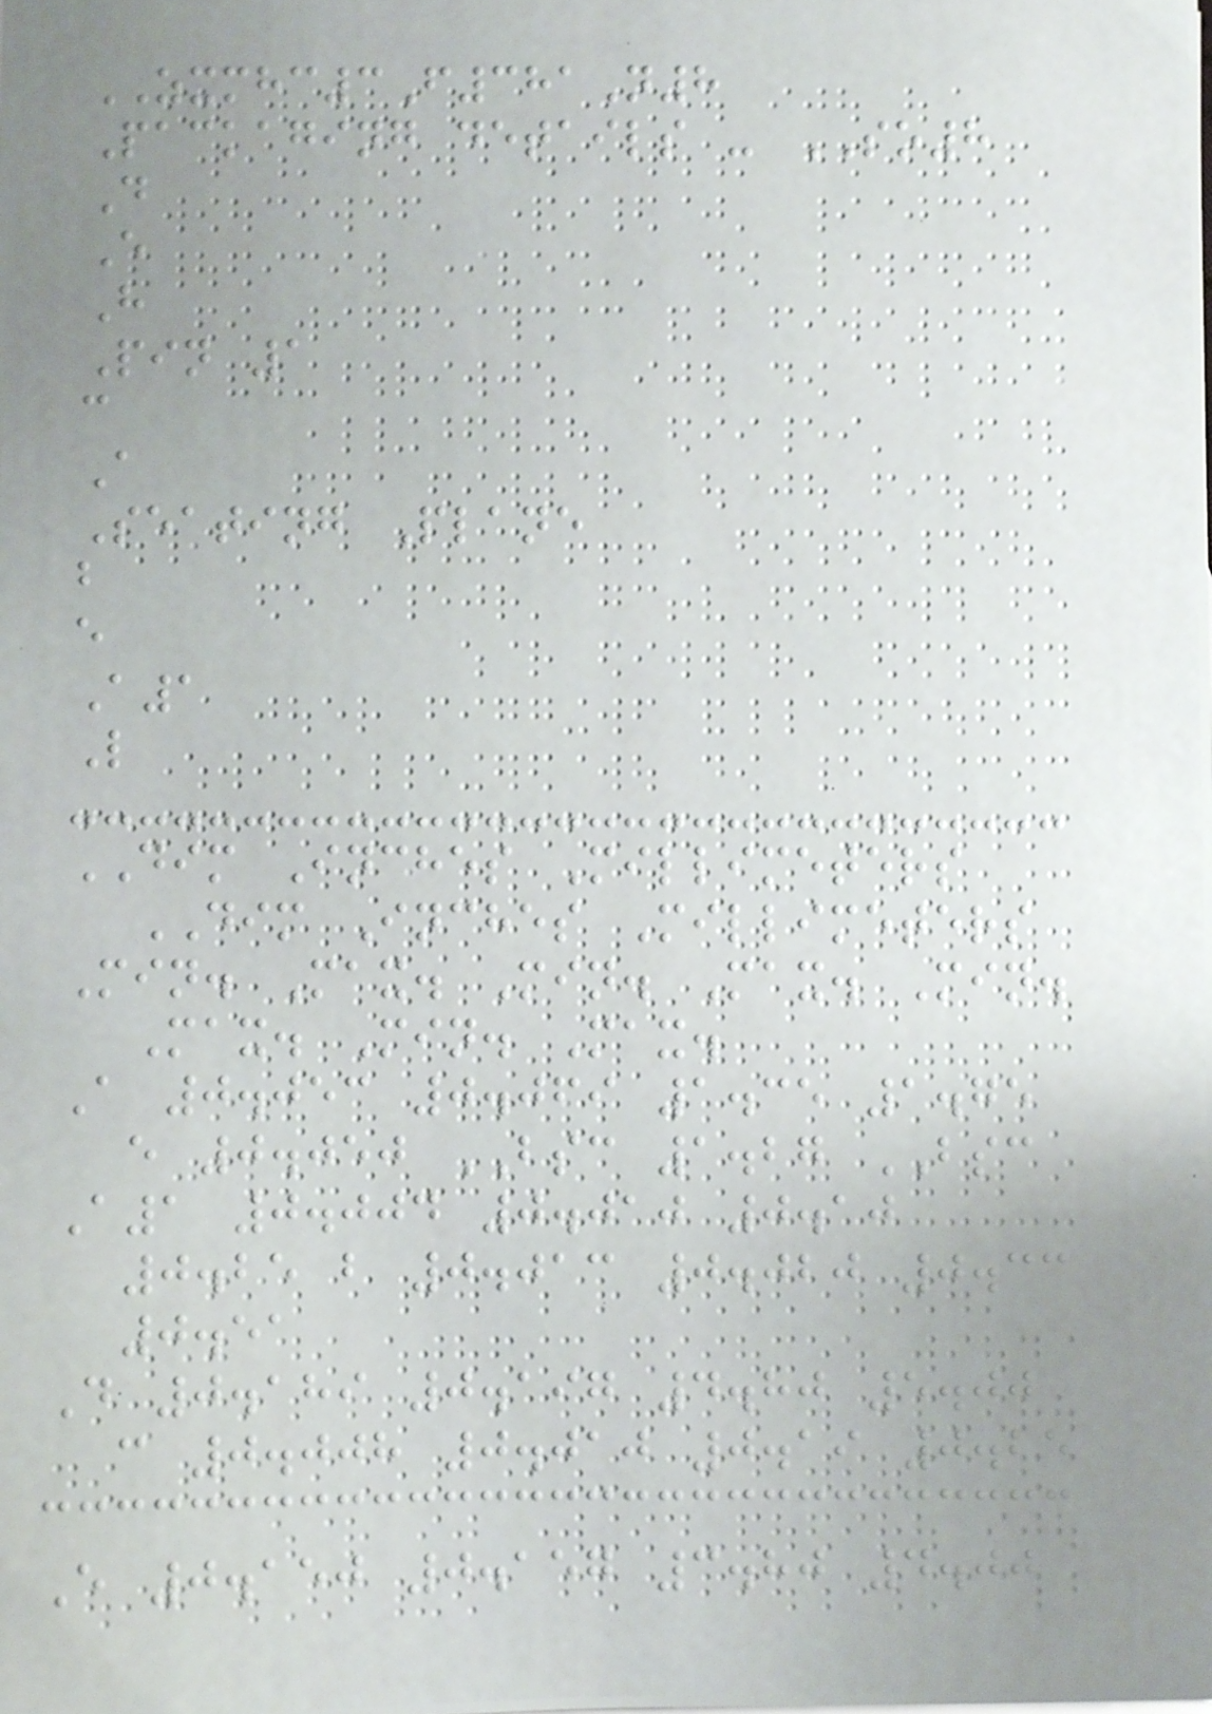ZXMHC3F381N8
Packaging details - SO8
D
E
H
Pin 1
c
A
Seating Plane
b
e
A1
L
DIM Inches Millimeters
DIM Inches Millimeters
Min. Max. Min. Max. Min.
Max. Min. Max.
A 0.053 0.069 1.35 1.75
e 0.050 BSC 1.27 BSC
A1 0.004 0.010 0.10
0.25 b 0.013 0.020 0.33
0.51
D 0.189 0.197 4.80 5.00
c 0.008 0.010 0.19 0.25
E 0.150 0.157 3.80 4.00
